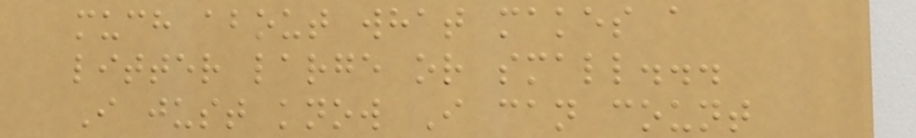much about what makes a
litter large or small...
I just know I can count
